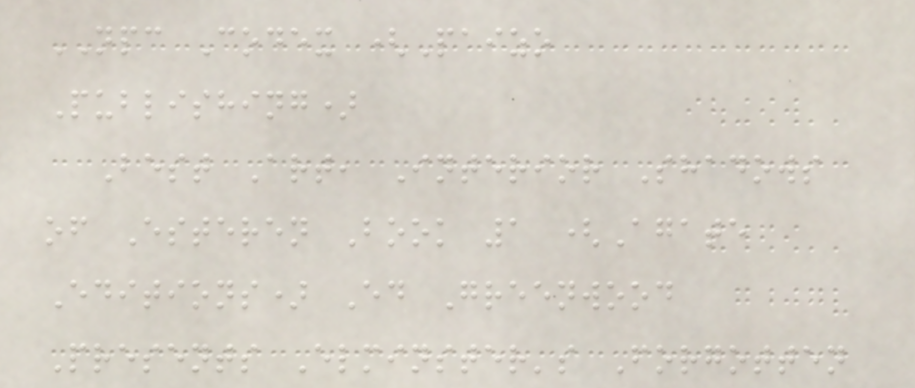NPC Codex (Paizo
Publishing)
Best Art, Interior Shadows
of Esteren Book 1 (Agate
Editions) Ed Greenwood
Presents Elminster's Forgotten
